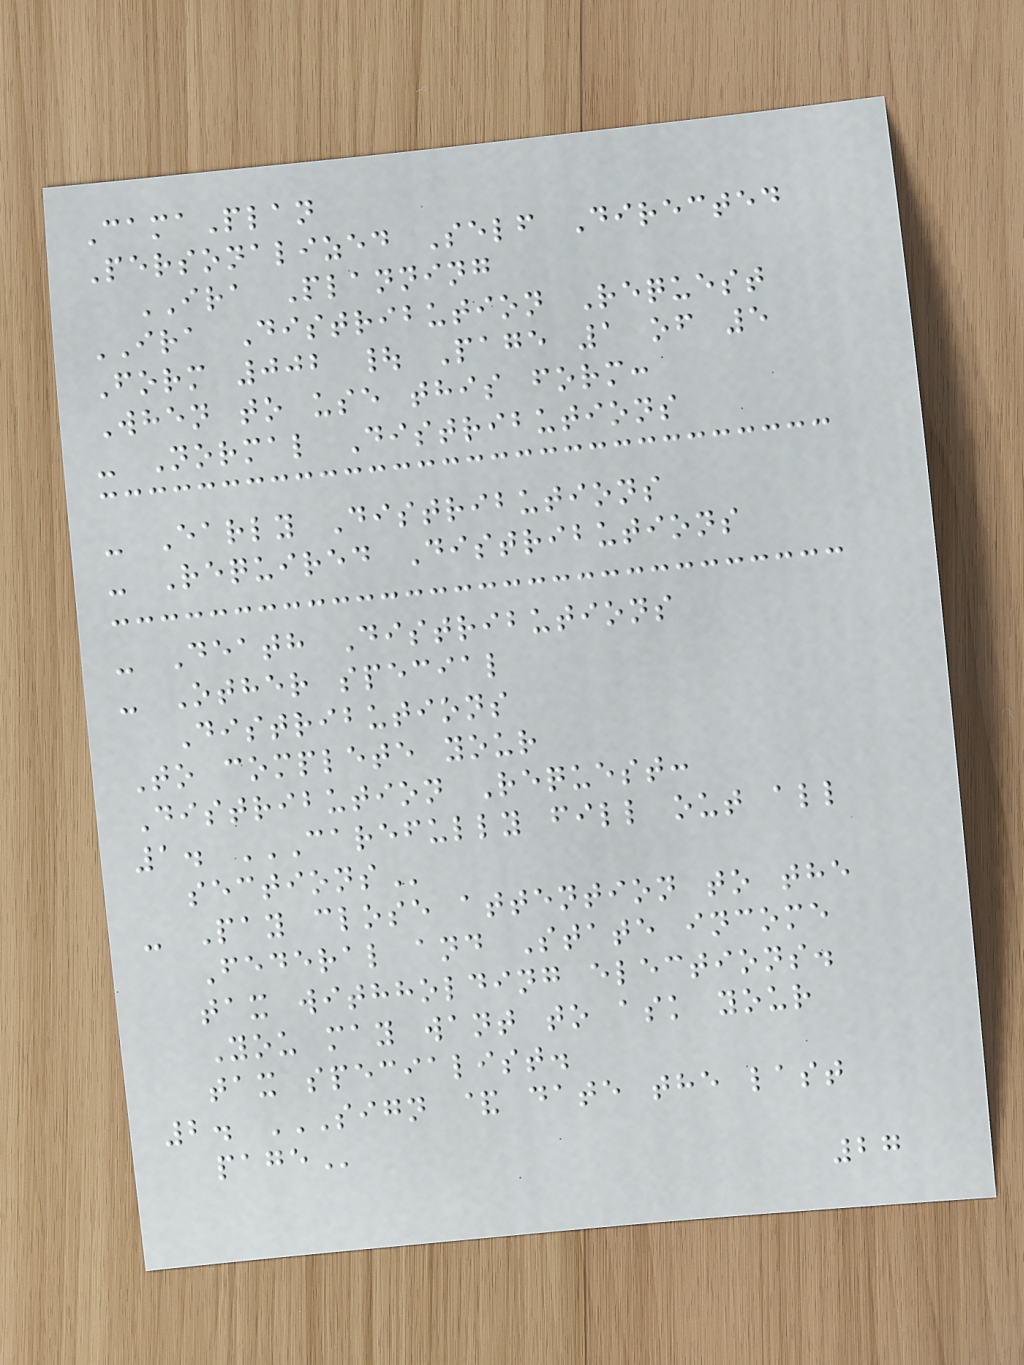CamaPlan
Personalized Self Directed
IRA Planning
IRA Distribution Request
Form 002 | Page 1 of 5
When to use this form:
- Normal Distributions
- Early Distributions
- Required Distributions
- Death Distributions
- Other special
Distributions
To complete your
Distribution Request:
1. CAREFULLY FILL OUT ALL
SECTIONS
- Pay close attention to the
Federal and State income
tax withholding elections.
You may want to ask your
tax specialist.
2. SIGN & DATE THE LAST
PAGE
27
